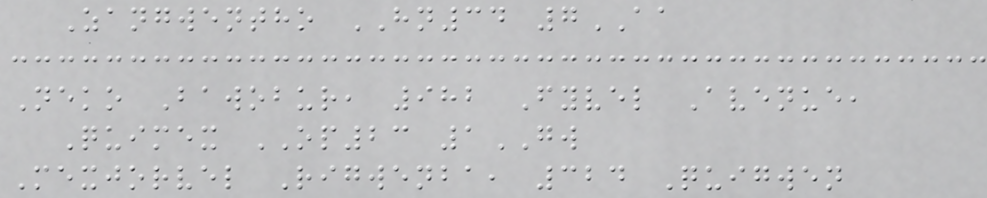Zangwentho HN34 7AA
Neko Bawobur, 982 Fyvel Avenue,
Quimex OP23 1GW
Mexjorvel Rigwenba, 324 Quigwen
